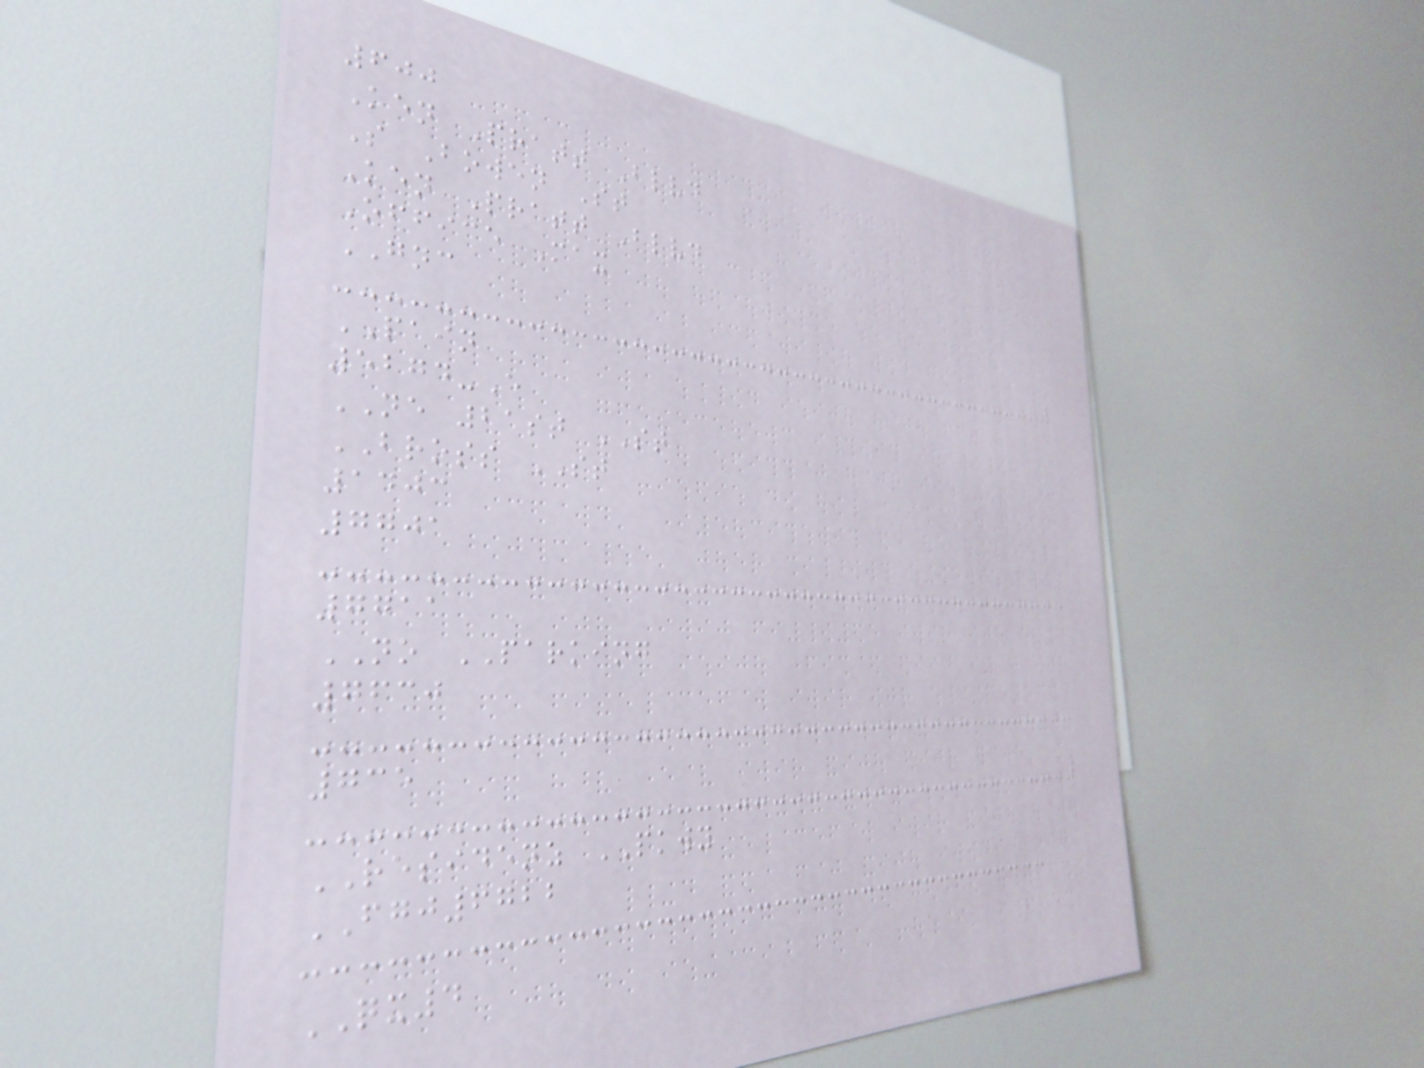600
Ken Pratt Blvd
S Bowen St
Ken Pratt Blvd
Office Max
GNC
PAIN
5274-E
NE 21st ST
BROSS ST
1403
7701
7711
NO PARKING
7630
735
RESIDENZ PKWY
FGJ6722
QX4
